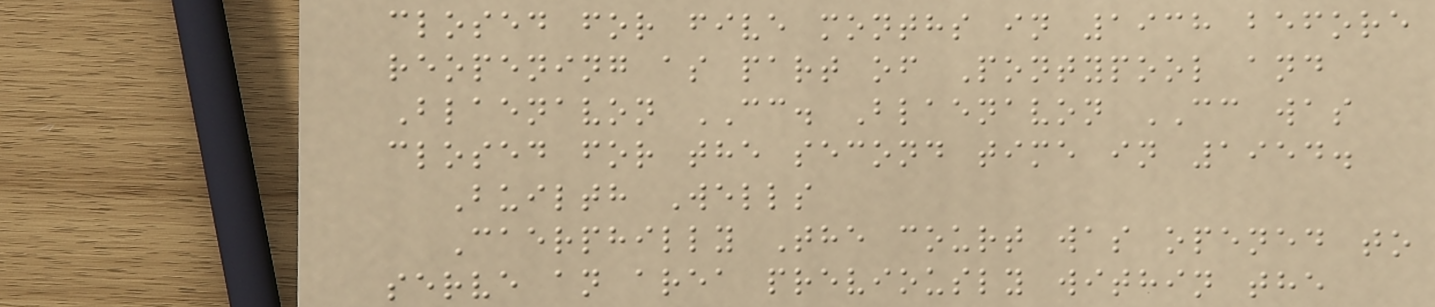closed for five months in 1938 before
reopening as part of Pontypool and
Blaenavon CC. Blaenavon CC was
closed for the second time in 1954.
Builth Wells
Caerphilly The court was opened to
serve an area previously within the
